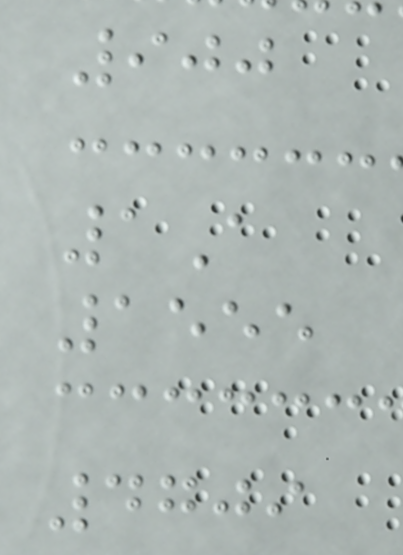900
1A
1555
4709
